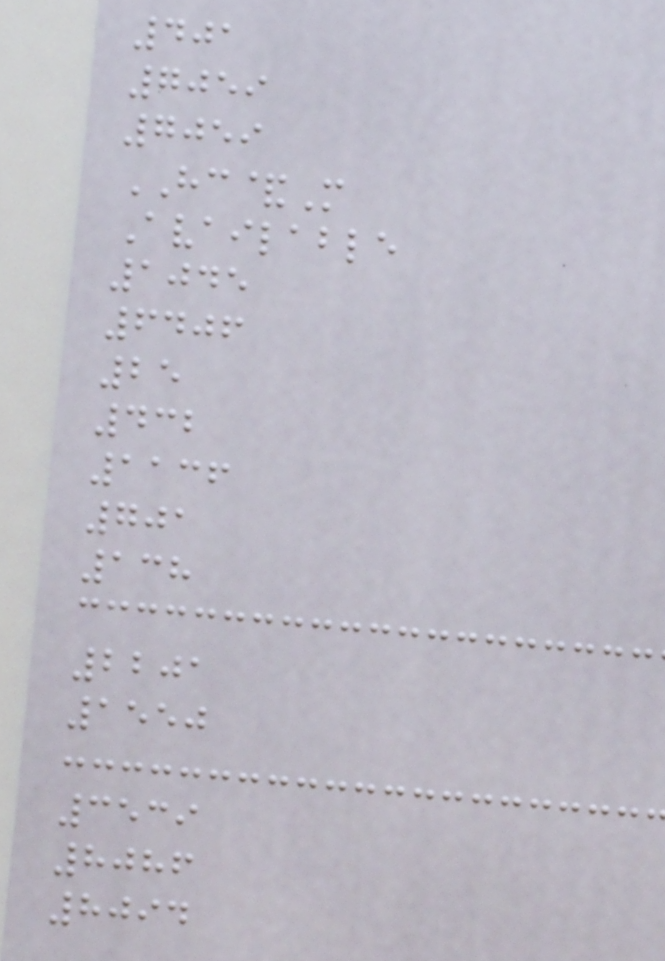401
7059
7059
HC&M
Available
1045
6406
25
432
1136
701
138
2201
1550
3539
8086
8094
